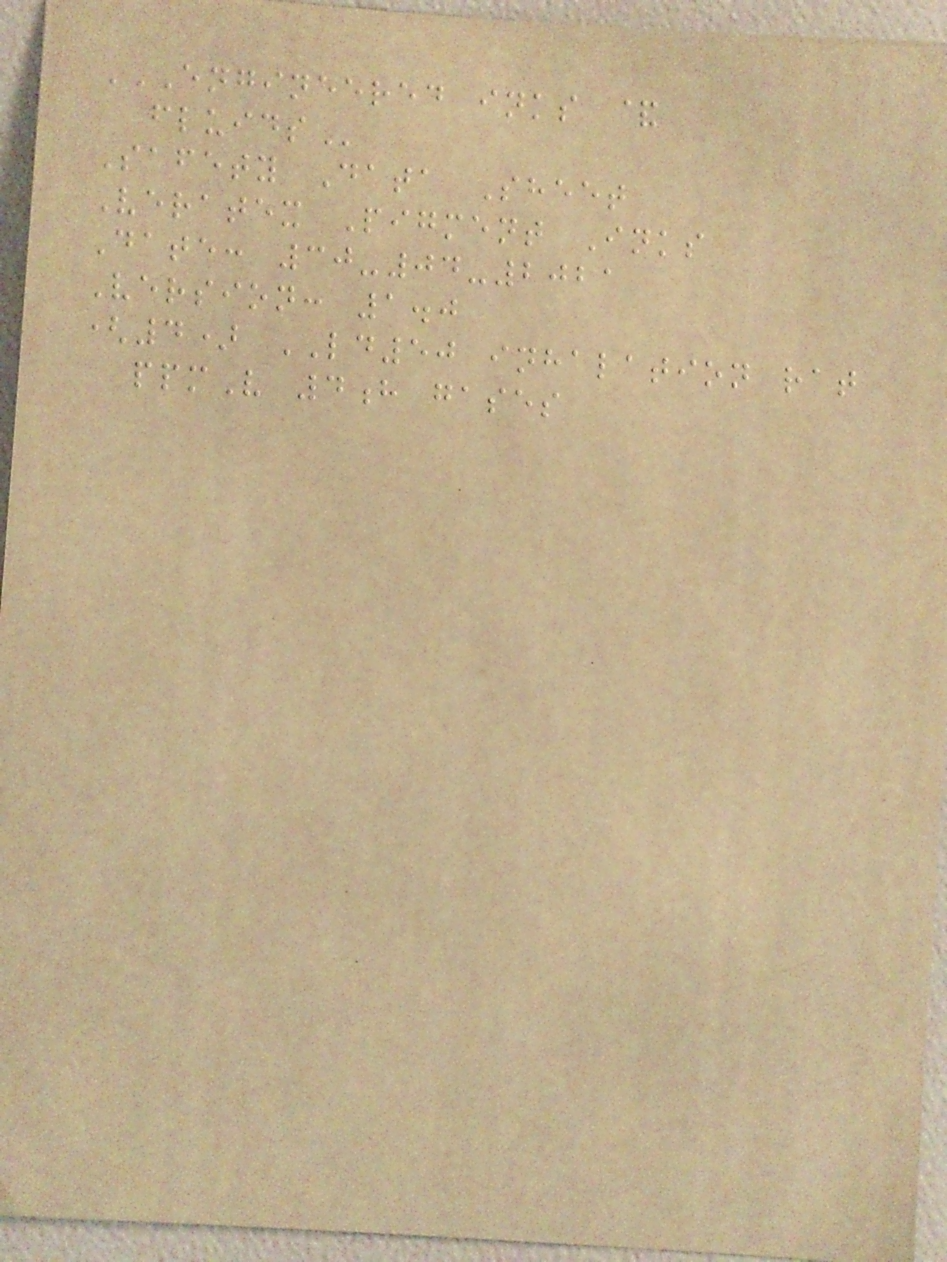ENGINEERED INKS &
FLUIDS
Safety Data Sheet
Veratex Pigment Inks
Date: 30-04-2021
Version: 1.0
(4) LD50 inhalation rat
ppmV 4h gases
